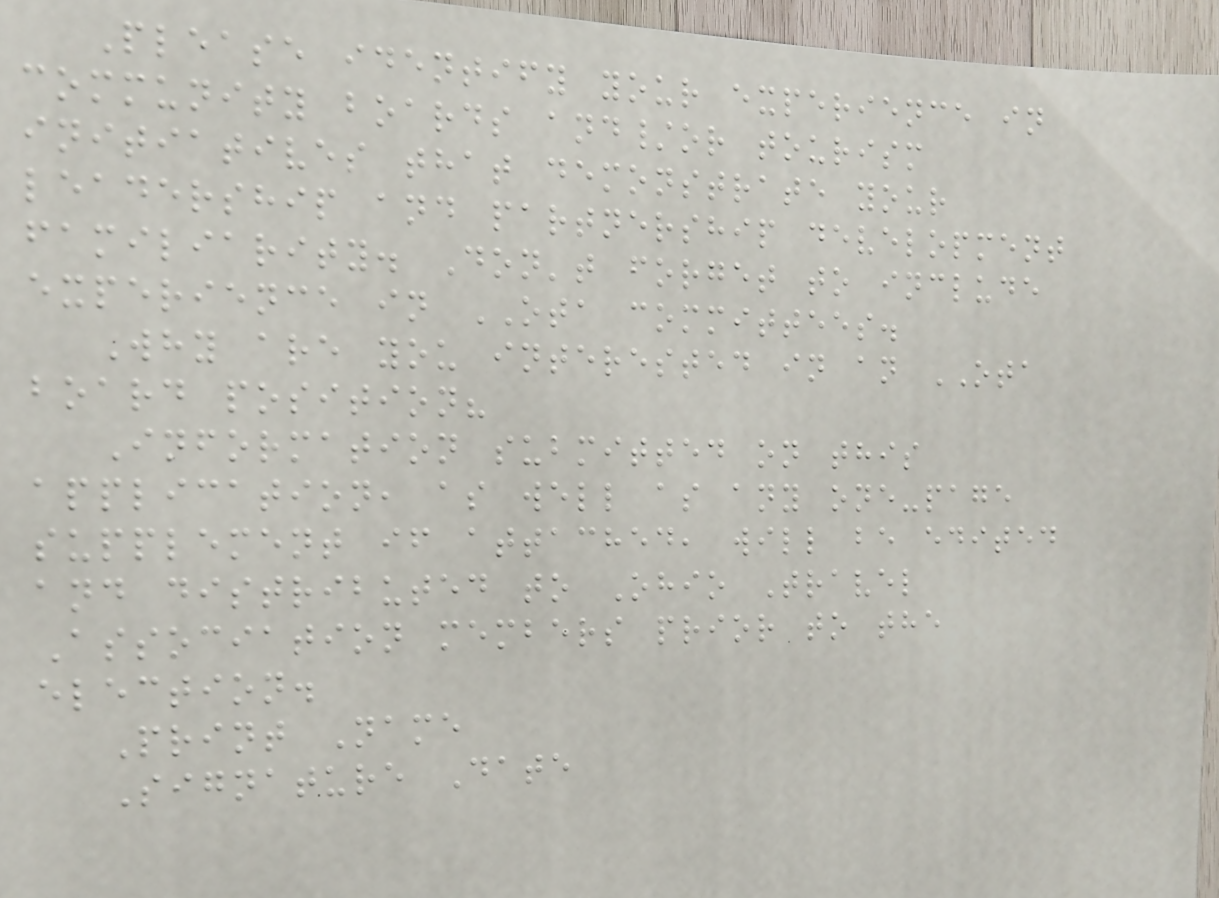Please identify your experience in
community boards and/or tourism
initiatives that demonstrate your
leadership and partnership development
familiarity. Don't forget to include
experience in OTA committees.
Why are you interested in an OTA
board position?
Information submitted on this
application, as well as any one-page
supplement if attached, will be edited
and distributed to Ohio Travel
Association members prior to the
election.
Print Name
Signature Date
